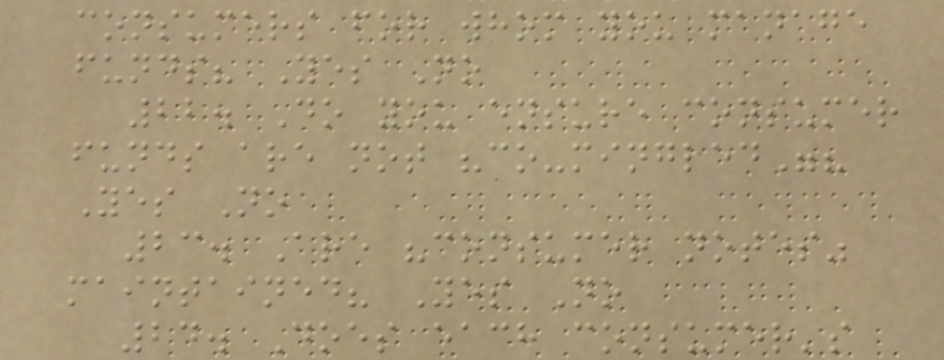consumers for whom you manage
funds? Yes No
22. Do you ensure consumer
funds are not "co-mingled"?
Yes No
23. Are "consumer notes"
maintained? Yes No
24. Does each consumer's
